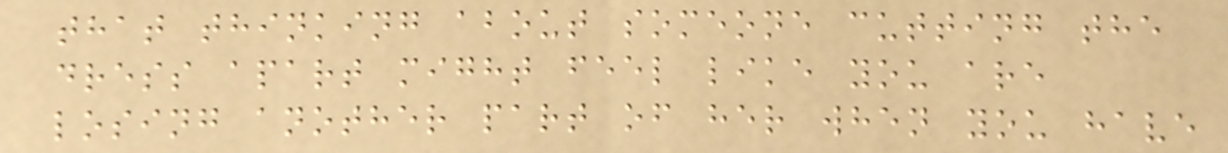that thinking about someone cutting the
dress apart might feel like you are
losing another part of her when you have
